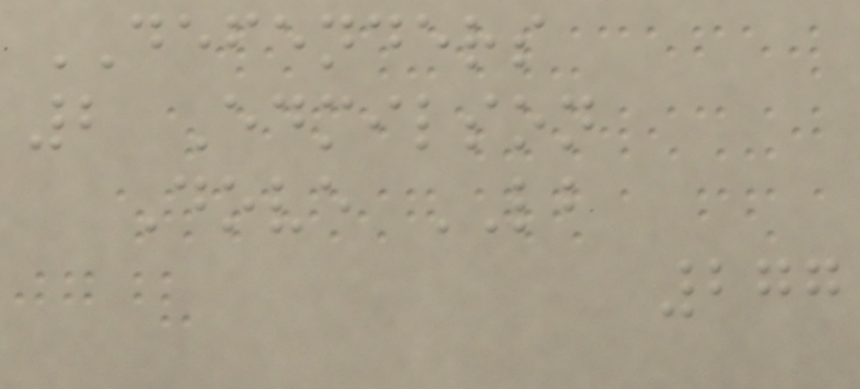DEFENDERS
2 Edmilson
Dove LB
277
